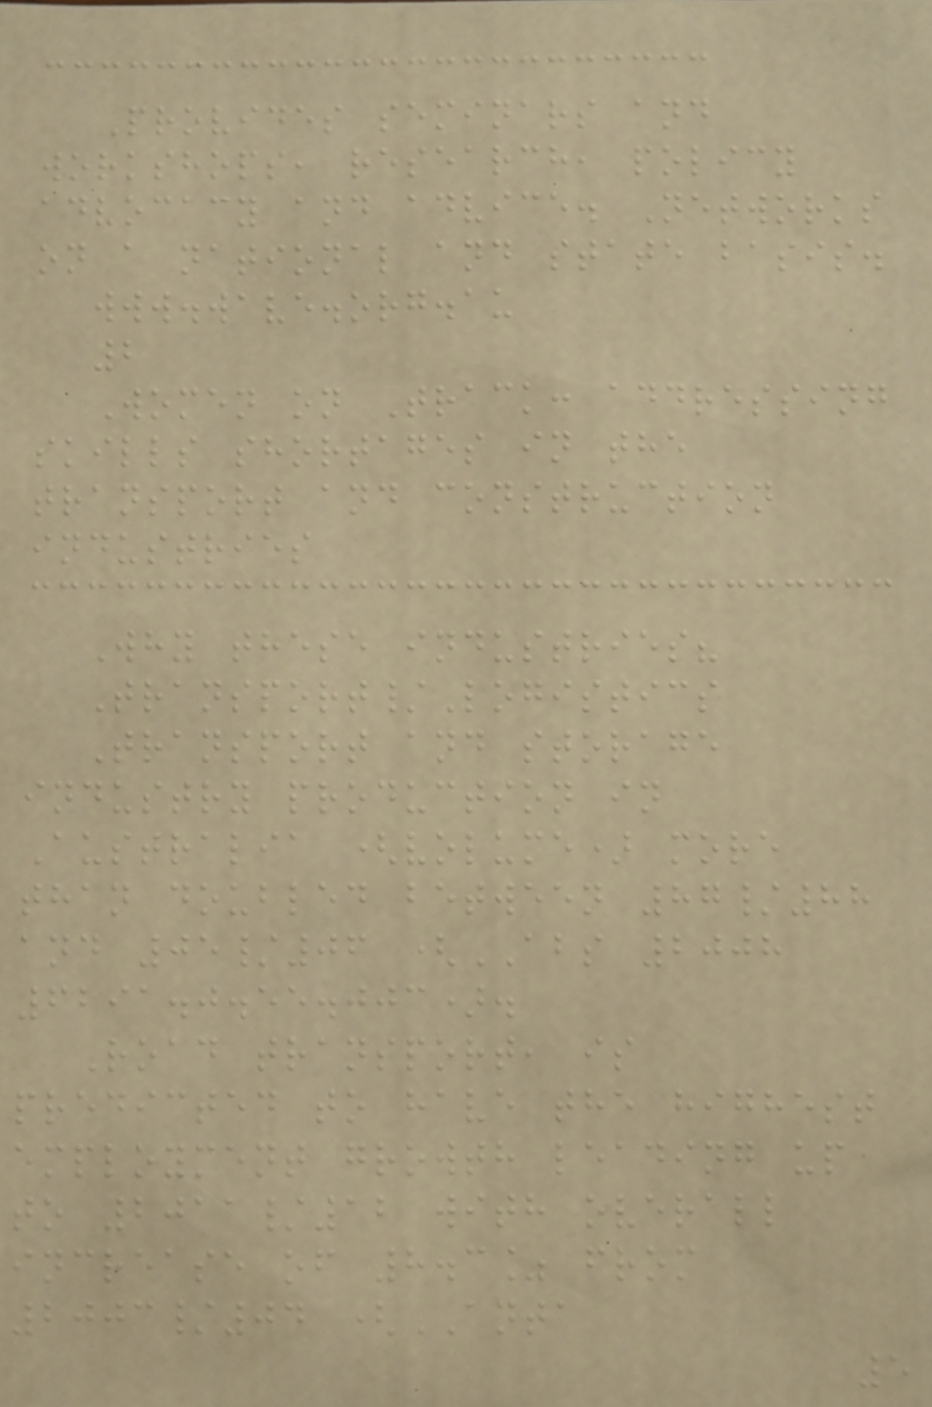Provides seminars and
workshops, research, policy
advocacy and advice. Networks
on a national and state basis.
www.wave.org.au
2
Women on Track: addressing
skills shortages in the
transport and construction
industries
Why these industries?
Transport/Logistics
Transport and storage
industry production in
Australia (volume) more
than doubled between 87/88
and 05/06 (ABS 2008
6291.0.55.003).
Road transport, is
predicted to have the highest
employment growth leading up
to 2011/12 with overall
increase of 8.3% from
2003/04 (ANTA
5
